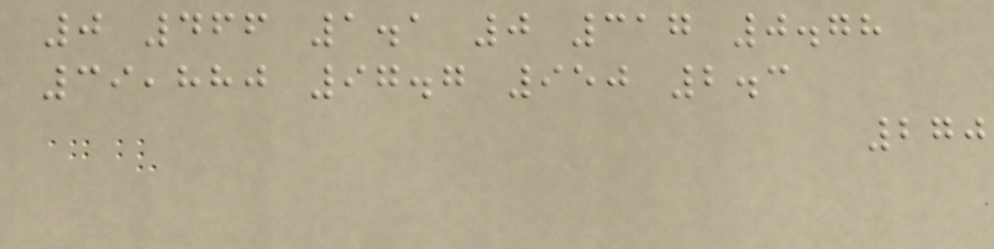0 466 1.1 0 317 0.78
39,880 97.7 950 2.3
270
